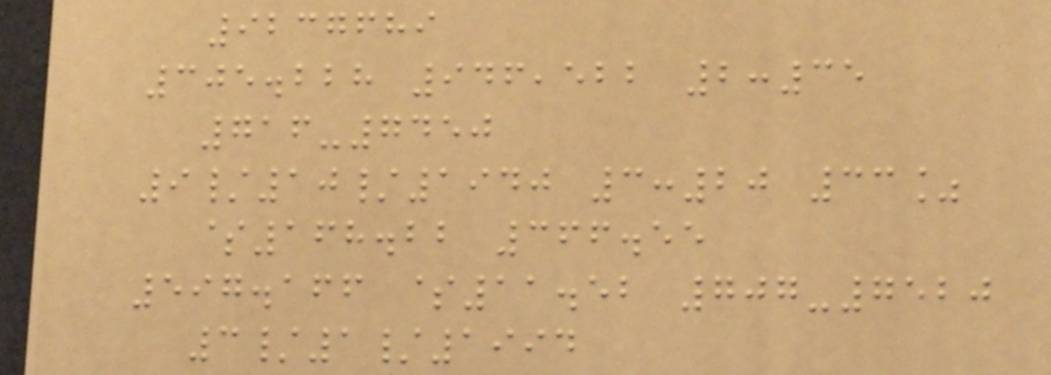9237689
305.228 946,522 2:35
716-7450
9/10/1940 3:20 33%
$168.22 366.55
597.166 $11.52 707-7520
3/1/1994
